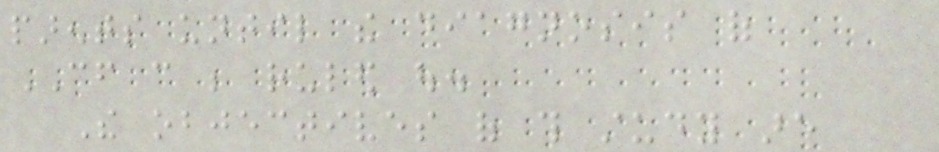parents until the diagnosis of
CF can be ruled out.
The objectives of this study are
